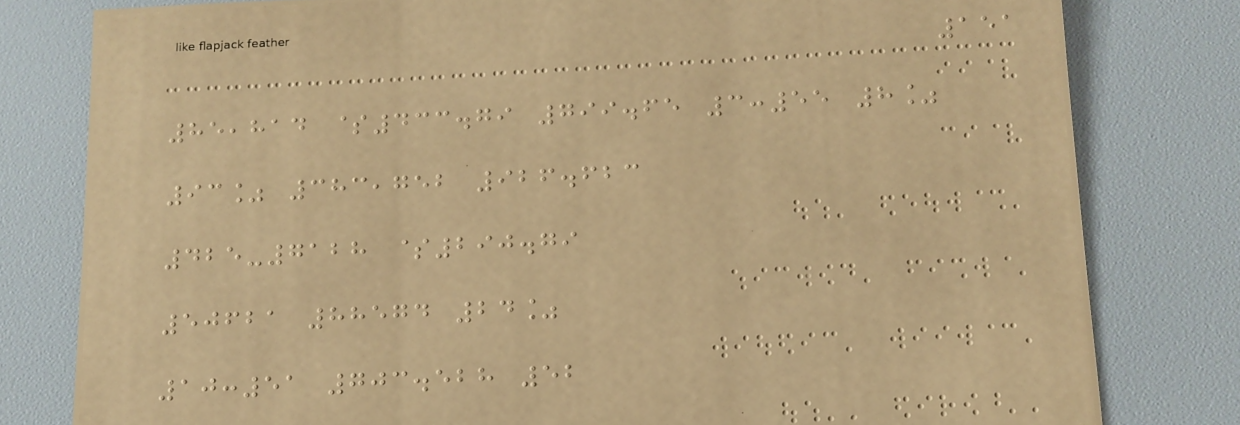151
85,814 $433.79 799.65 3:55 8%
93% 383,752 926.623
425-7128 $290.79
50621 88574 24%
10:51 703.528 52
